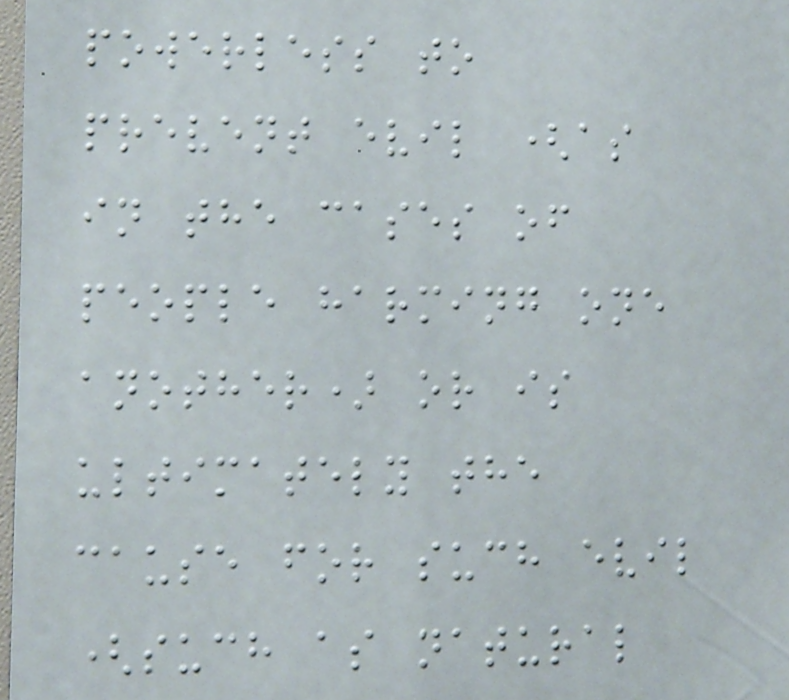powerless to
prevent evil (as
in the cases of
people harming one
another) or is
ultimately the
cause for such evil
(such as natural
